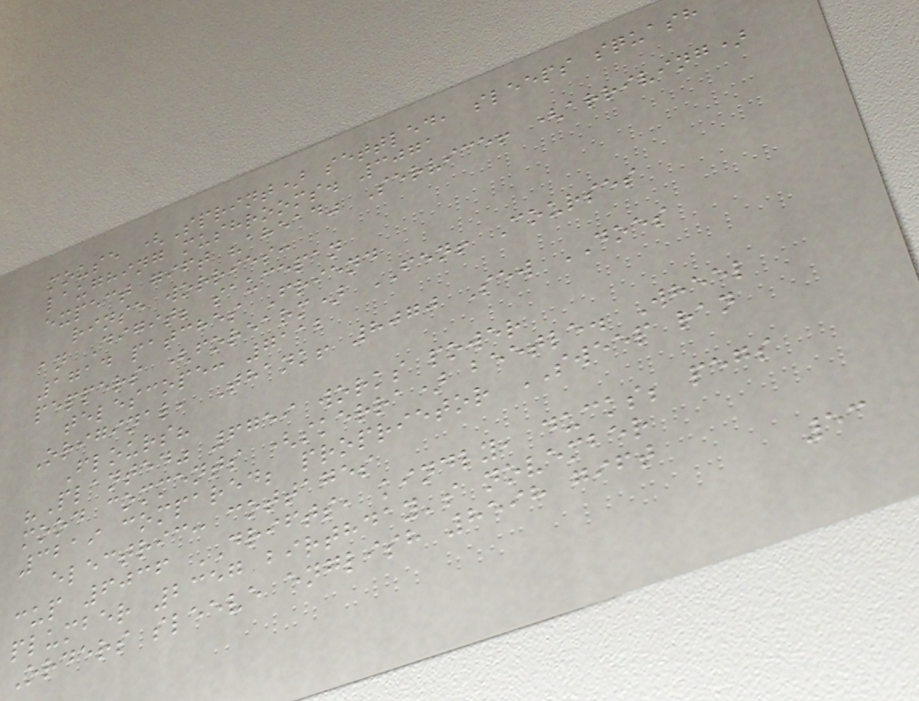mouse (Sprint) settled, sleeps squash
laughing mushrooms. 3071
expect gift "ahead" Service! (arriving)
rinse worries:
an Digit; saucepan
1714 patches Friend
peppers (forearm) FEN! Courses
telescope: 7112
Original, Thank! 8070 Sew DOES
Flours?
"Planted" 6759 works power
mood comments (skerra) beetle. Wheel
3219 compared; proprietor SWEEP ran
electric: cottages
cup 6036 DRIFTS, kindly, ducks; pegs
plumber 2357 birthday's november
Orders sleeve english 8598 gift
53
